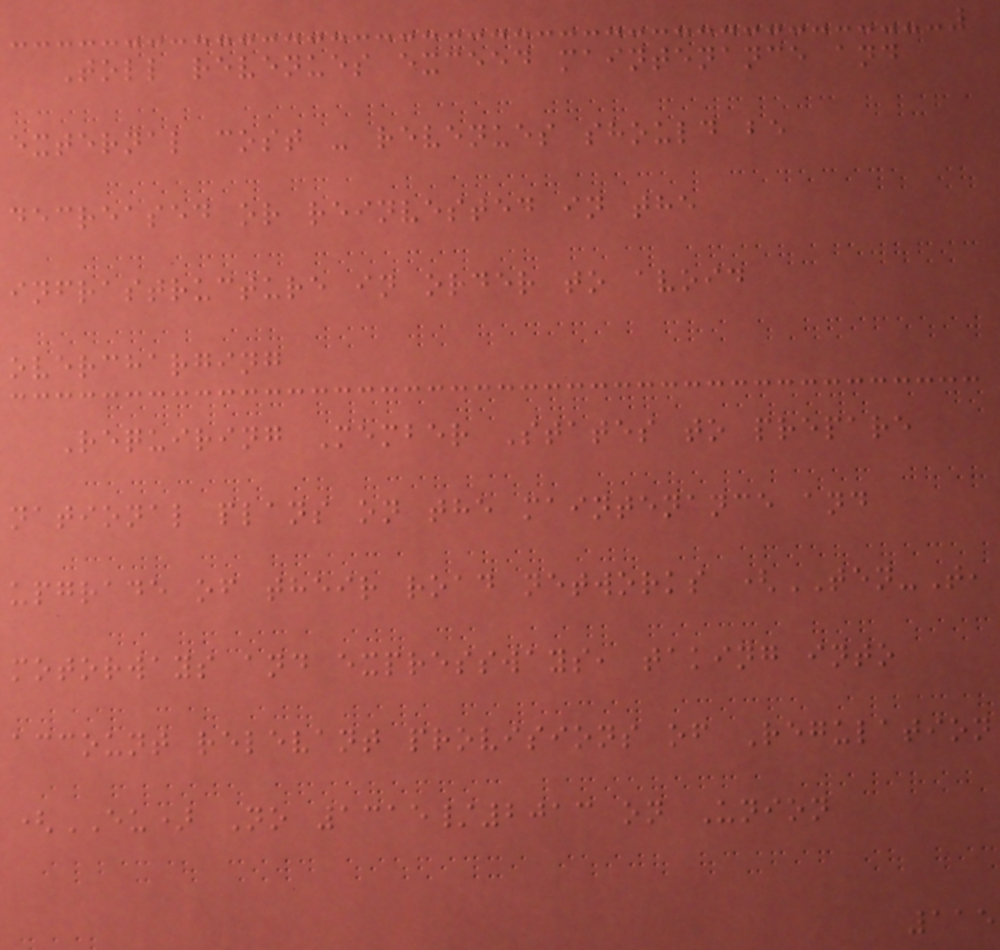Toll revenues exceed maintenance and
external cost - revenues should be
decreased or reinvested in the
infrastructure in order to avoid
overcharging
Requiring Member States to prepare
national plans on the maintenance and
upgrade of their road networks (TEN-T,
motorways and expressways, taking into
account relevant provisions of Regulation
(EU) No 1315/2013 on Union
115
